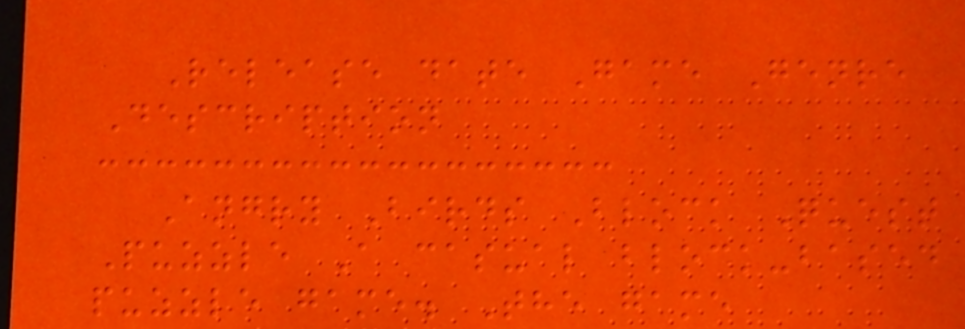Release date Game Genre
Description
Angry Birds Block Quest
Puzzle A casual block-based
puzzle game. The game
